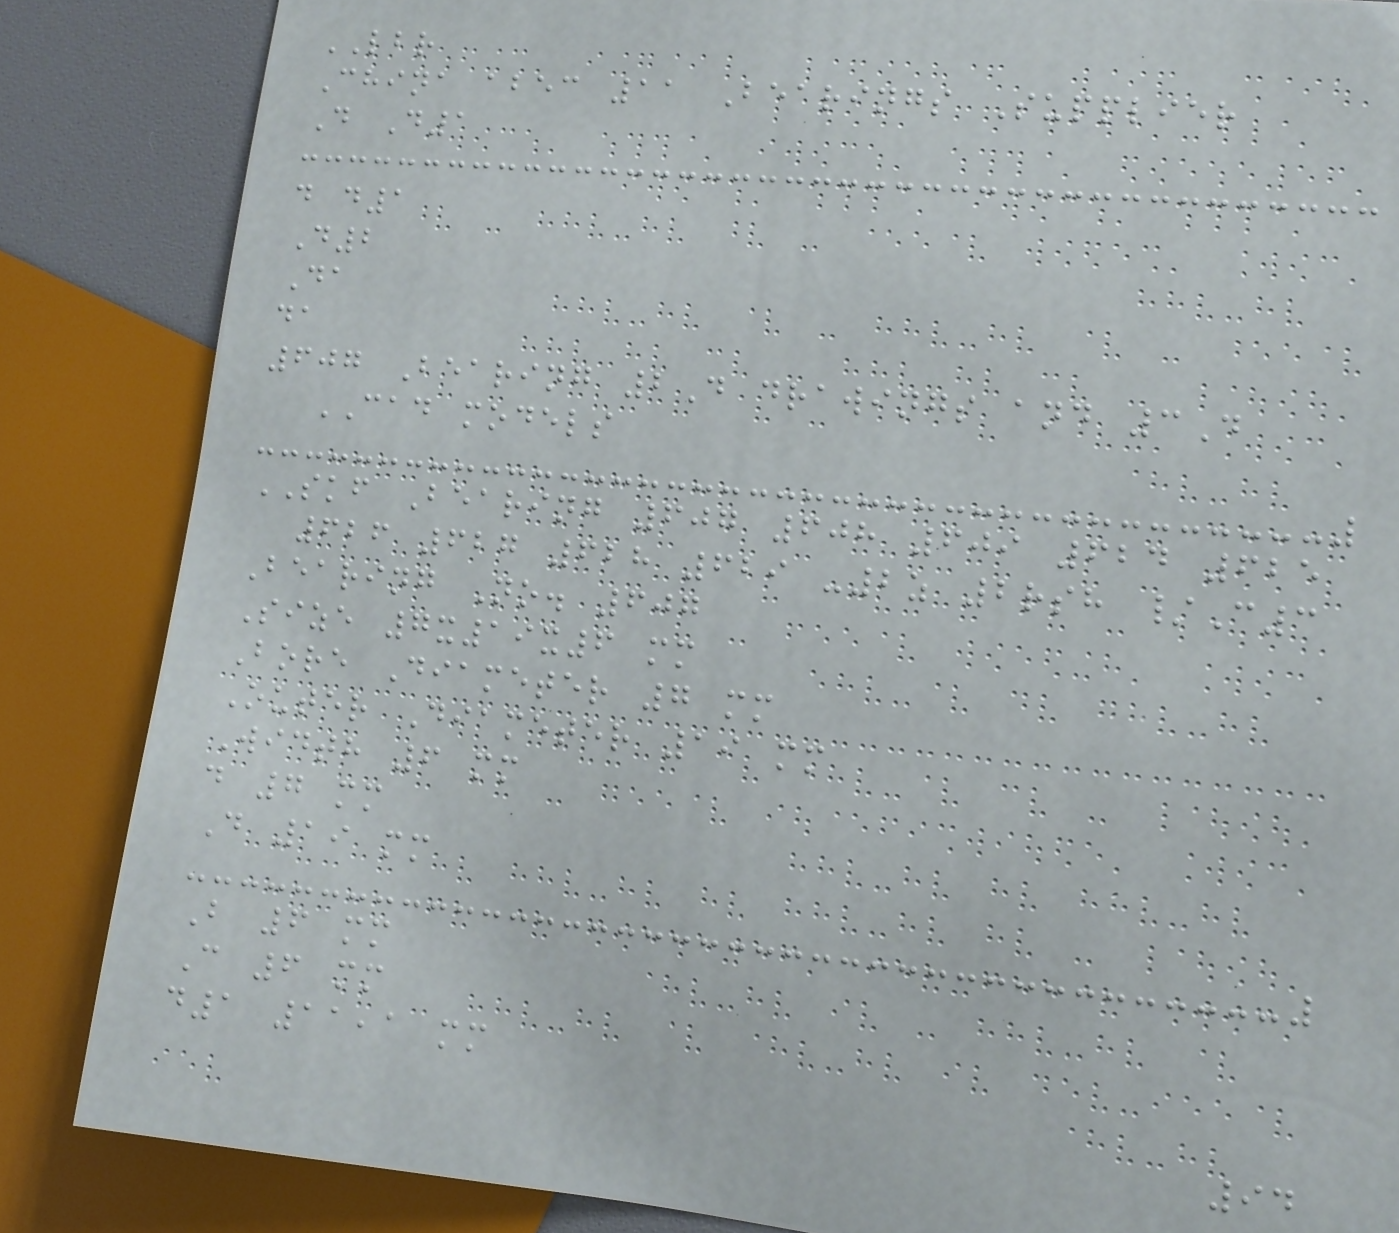LBR
China abec 11 Bearings Supplier
D D1
d d1
D2
Da
da
607 Bearing 2D drawings and 3D
CAD models
SKF Bearing 607 608 609 624 625
626 627 628 629 -2z 2rsh /C3
Bearing No. 607
Size 7x19x6 mm
Bore Diameter 7 mm
Outer Diameter 19 mm
Width 6 mm
d 7 mm
D 19 mm
B 6 mm
C 6 mm
d1 11,1 mm
94
